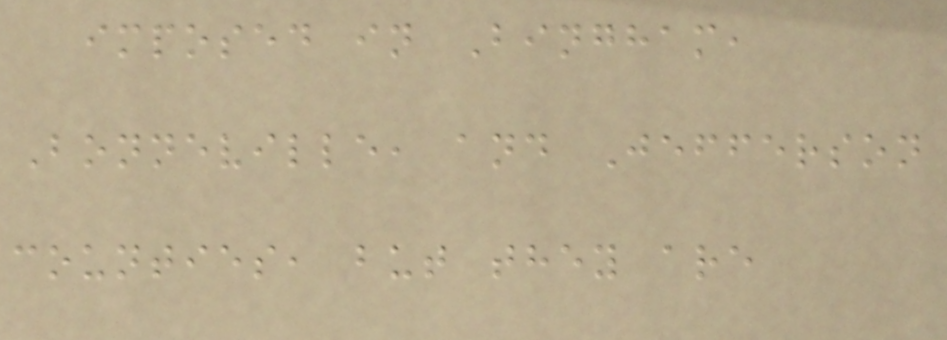imposed in Bingham,
Bonneville, and Jefferson
counties, but they are
